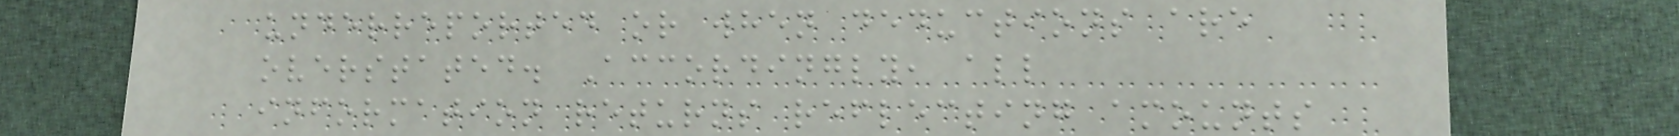underreported or when deductions are
overstated. Accordingly, all
information returns reflecting amounts
